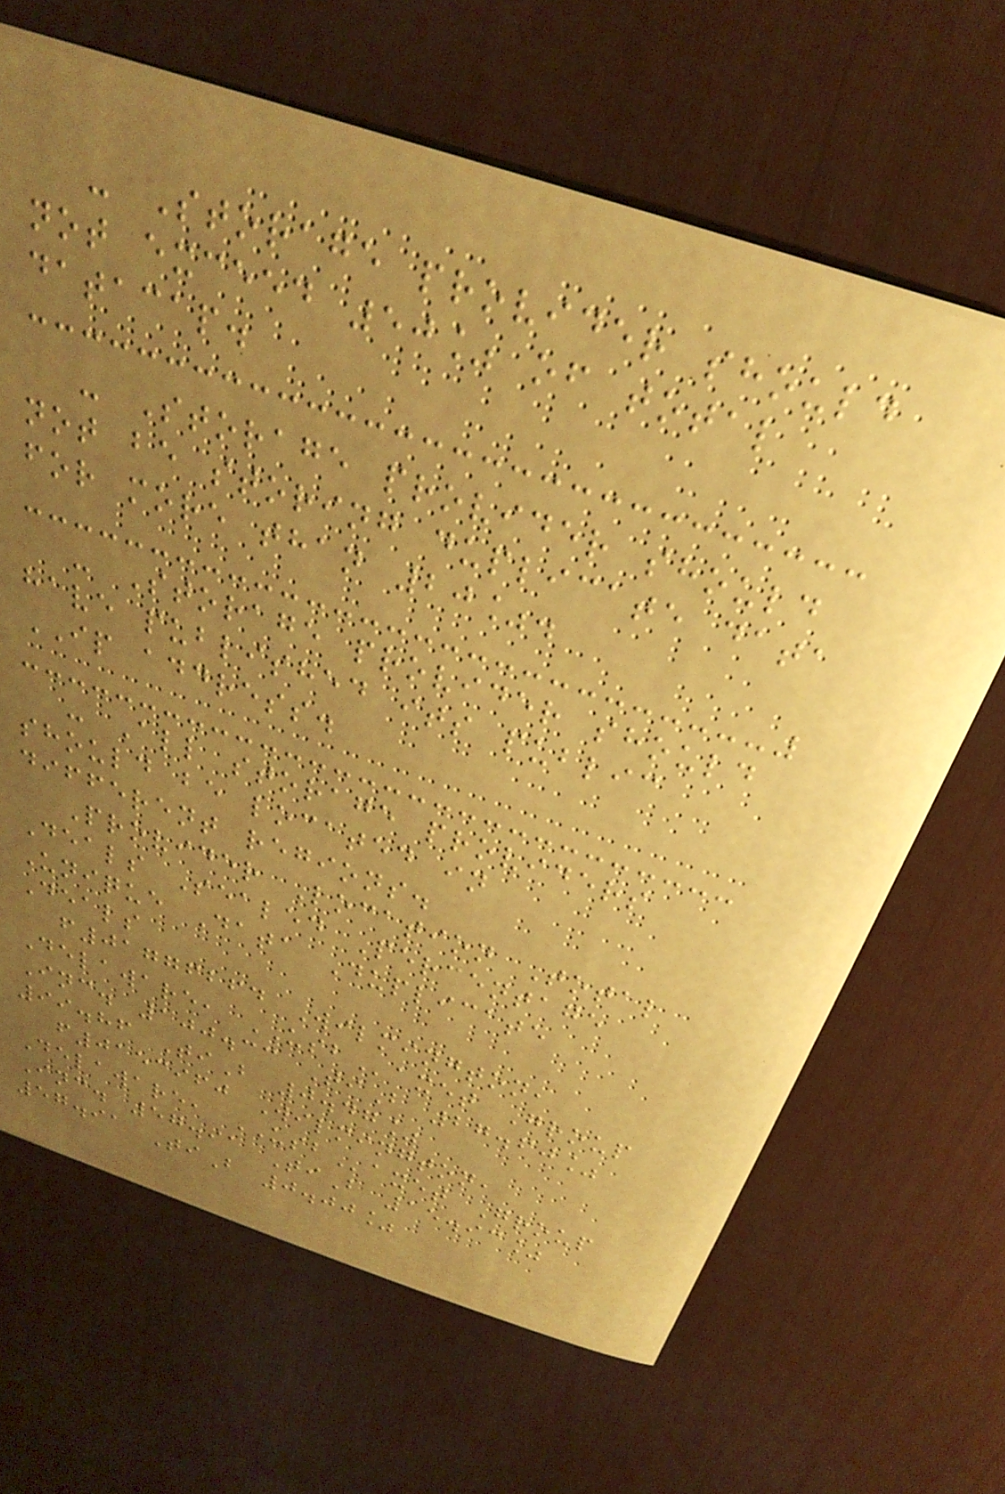- Storage provider should
not exceed 50% of total
datacap.
- Storage provider should
not be storing duplicate data
for more than 20%.
- Storage provider should
have published its public
IP address.
- All storage providers
should be located in
different regions.
Provider Location Total
Deals Sealed Percentage
Unique Data Duplicate
Deals
f01776264 Wilmington,
Delaware, USBaxet Group
Inc. 100.33 TiB 27.60%
99.86 TiB 0.47%
f0153960 Wilmington,
Delaware, USBaxet Group
Inc. 57.91 TiB 15.93%
57.91 TiB 0.00%
